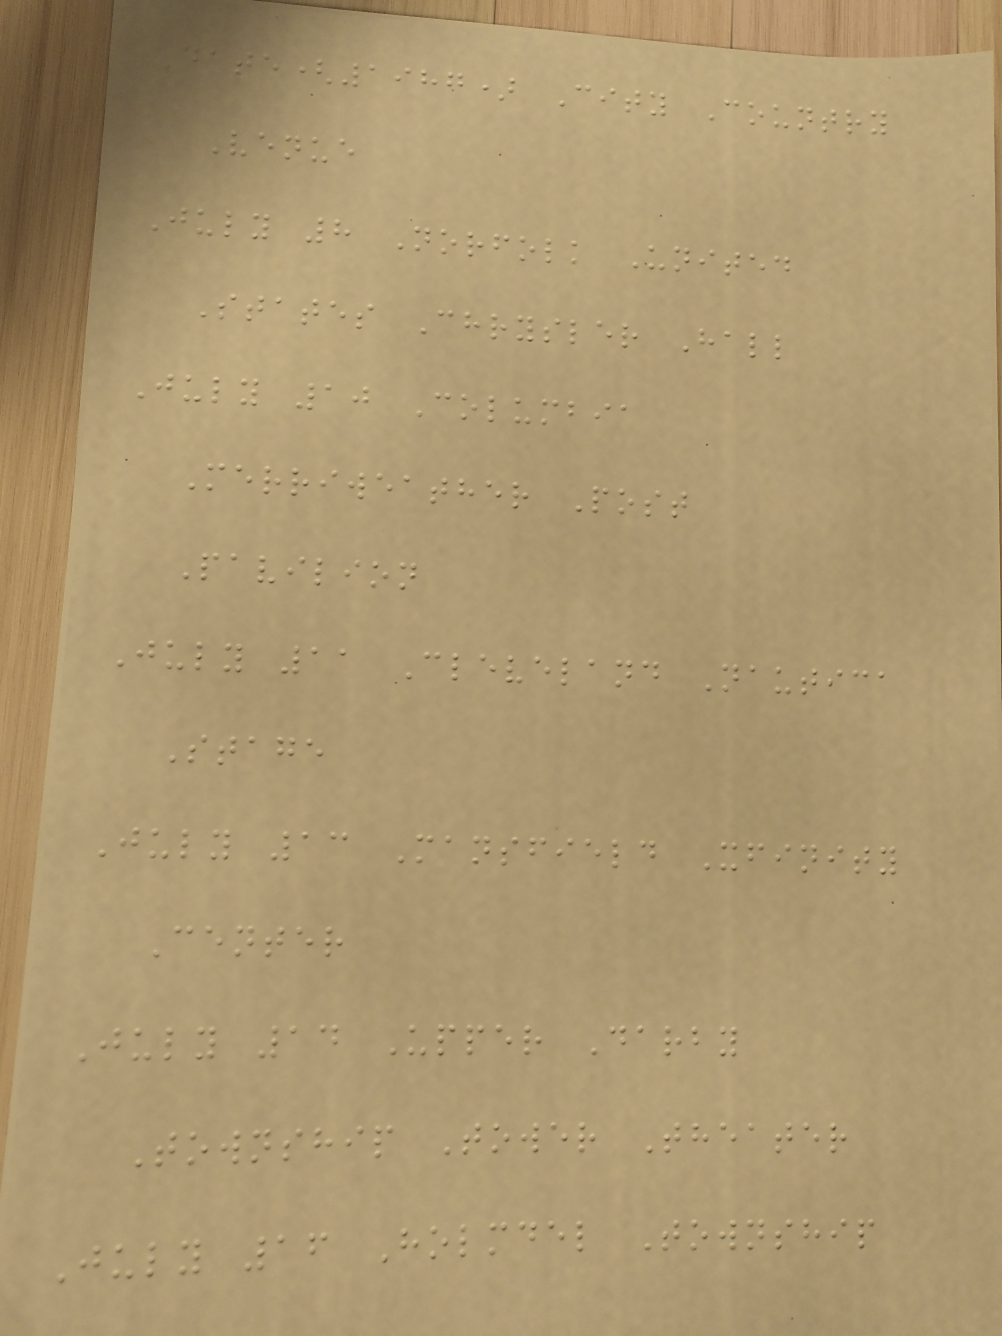Date(1987) City Country
Venue
July 8 Norfolk United
States Chrysler Hall
July 10 Columbia
Merriweather Post
Pavilion
July 11 Cleveland Nautica
Stage
July 13 Mansfield Xfinity
Center
July 14 Upper Darby
Township Tower Theater
July 16 Holmdel Township
